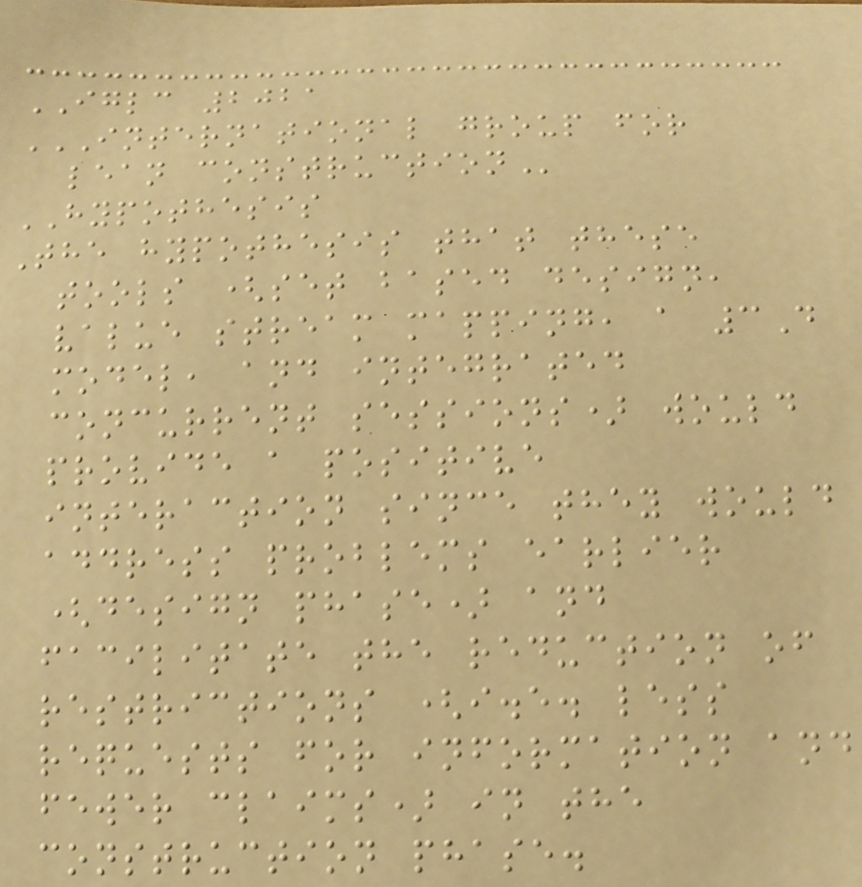IGLC 2021
INTERNATIONAL GROUP FOR
LEAN CONSTRUCTION
HYPOTHESIS
The hypothesis that these
tools (set based design,
value stream mapping, a 3D
model, and integrated
concurrent sessions) would
provide a positive
interaction since they would
address problems earlier
(design phase) and
facilitate the reduction of
restrictions (i.e. less
requests for information and
fewer claims) in the
construction phase.
